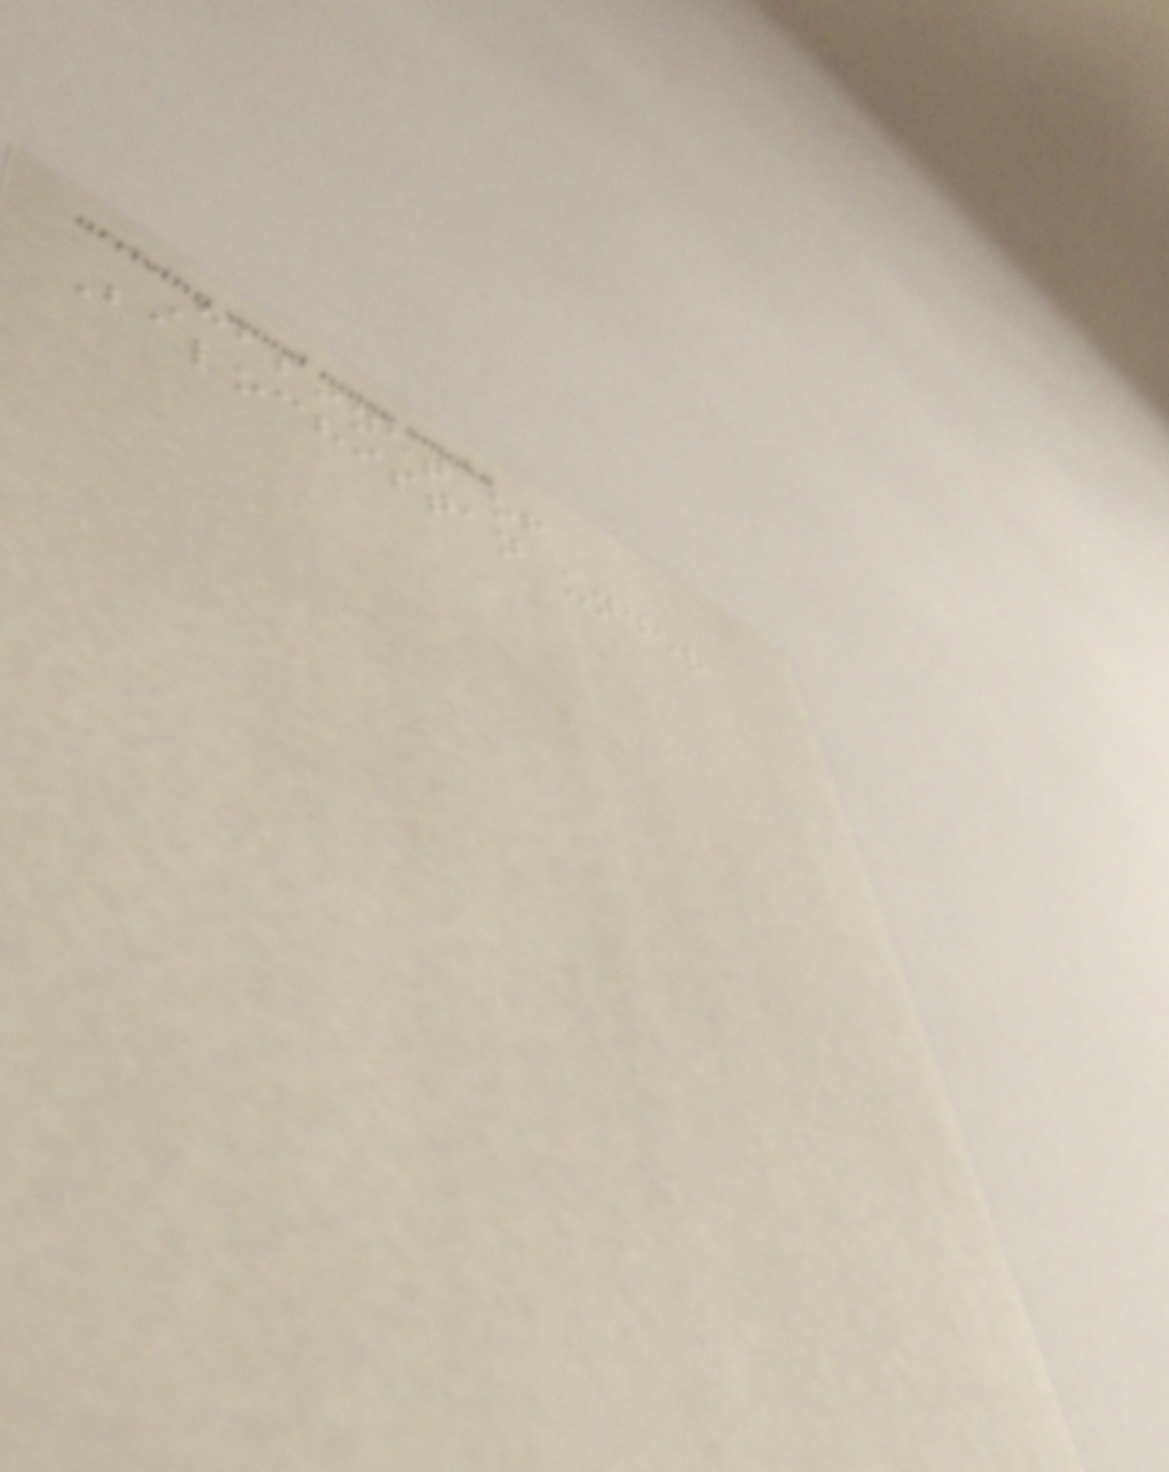Cabinet of
Balochistan under
